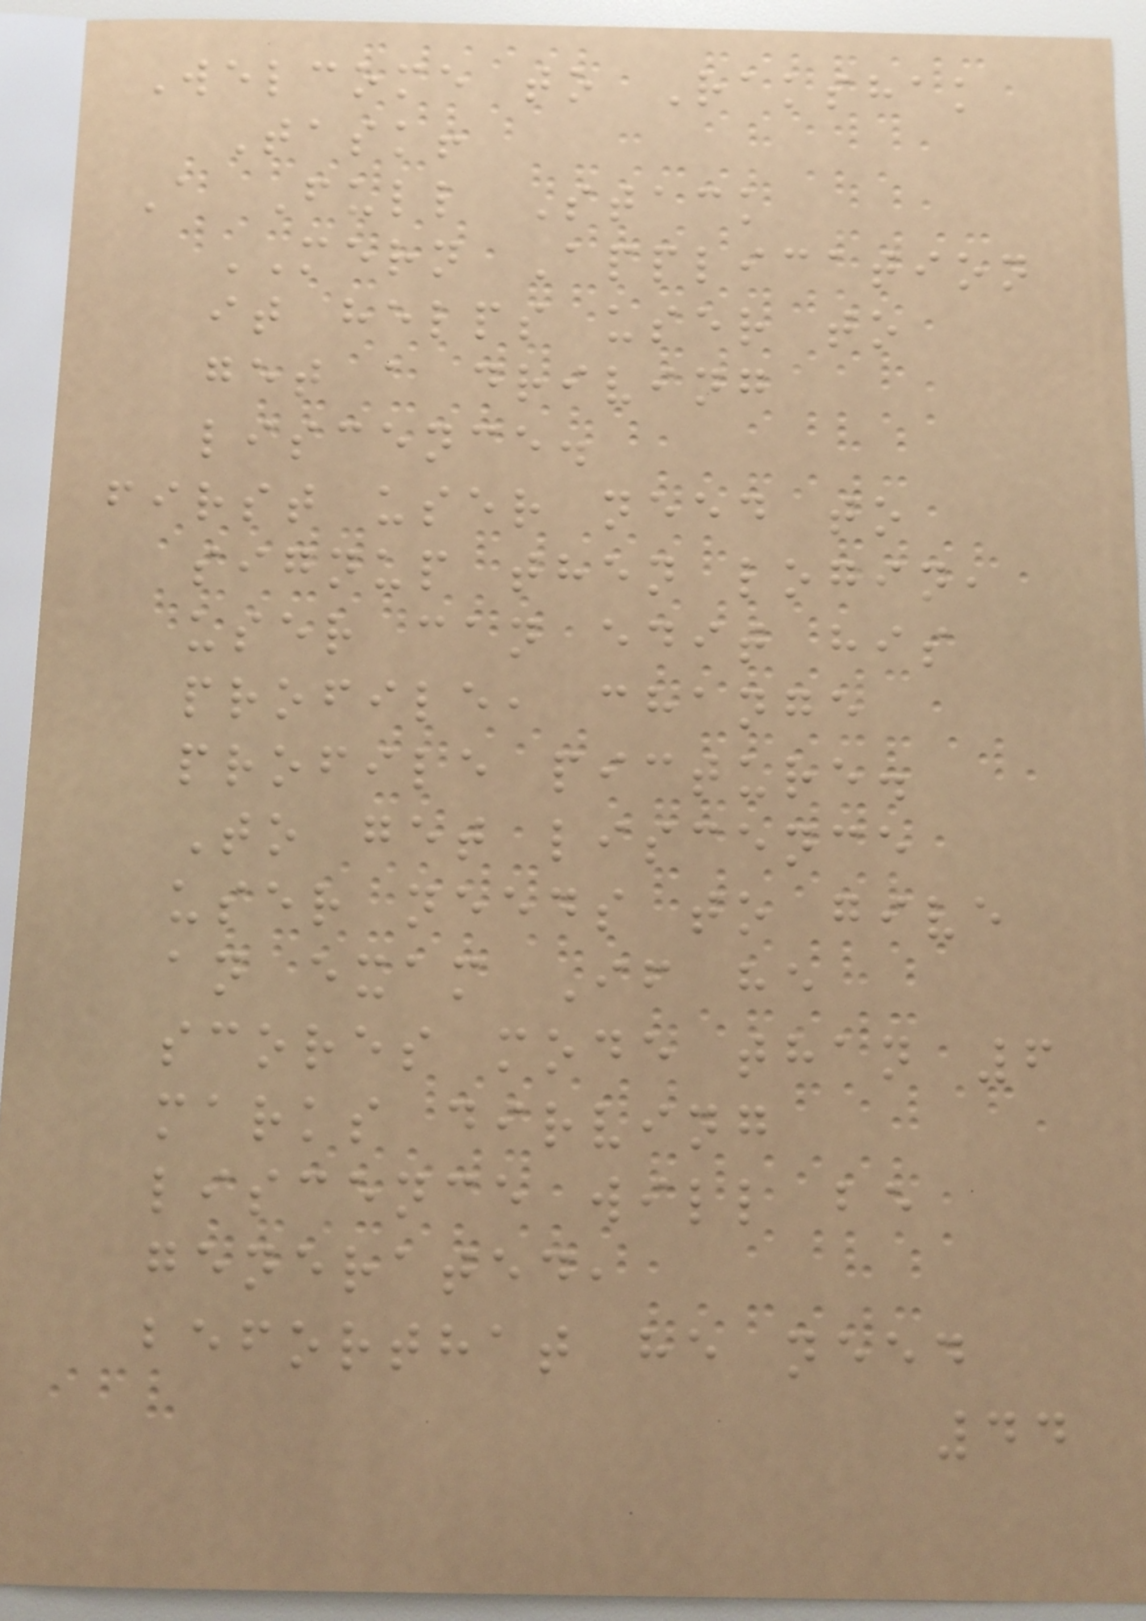Welcome to Rakshak
Task!
A Full Stack
MERN Application
it helps user to
get a driving
liscence.
first user need to
signup then login,
user can edit his
profile, change
profile picture.
To get liscence
user needs to give
an exam If he
scores mode than 6
marks dirving
liscence will be
generated,
beforthat he need
44
